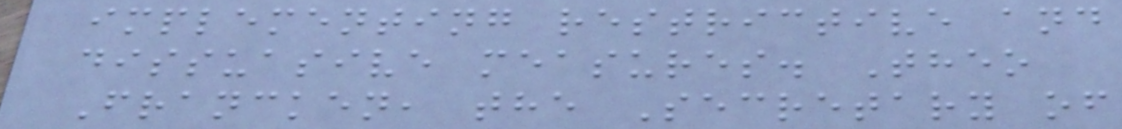implementing restrictive and
dissuasive measures. Theo
Francken, the Secretary of
